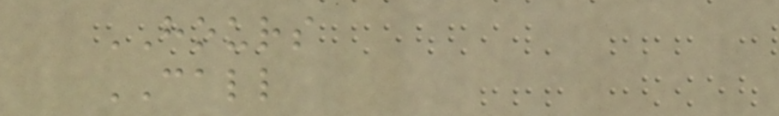HOURS
CALL
